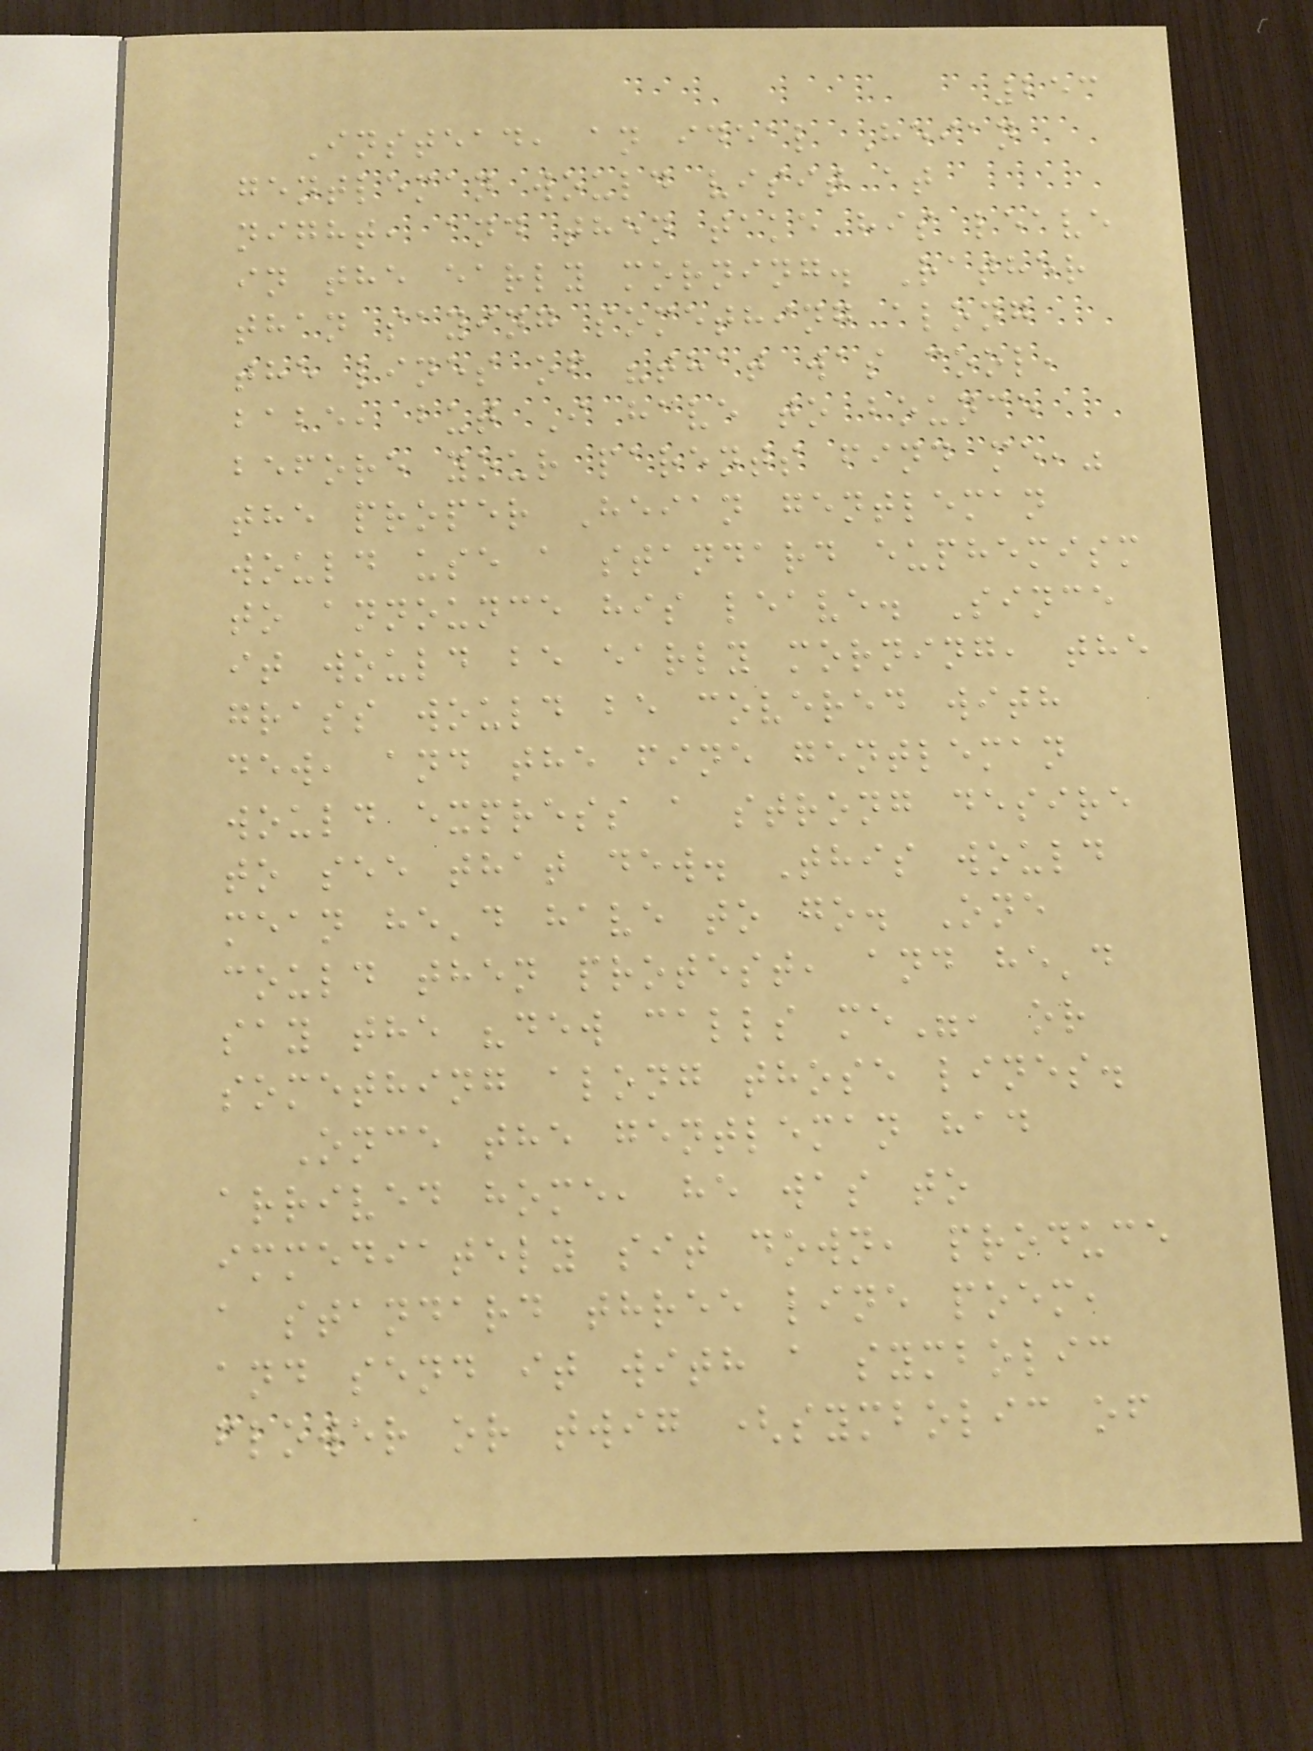253
Instead, an ideal Heian
gentleman would visit at
night, and then take his leave
in the early morning. Rather
than saying something along
the lines of "that was cool,
babe, but I have to bounce
before your parents find me,"
the proper Heian gentleman
would use a standard euphemism
to announce his leave. Since
it would be early morning, the
grass would be covered with
dew, and the fine gentleman
would express a strong desire
to see that dew. This would
mean he'd have to go. One
could then protest, and he'd
say the "dew calls me", or
something along those lines.
Once the gentleman had
arrived home, he was to
immediately sit down, produce
a standard three line poem,
and send it with a symbolic
flower or twig (symbolic of
